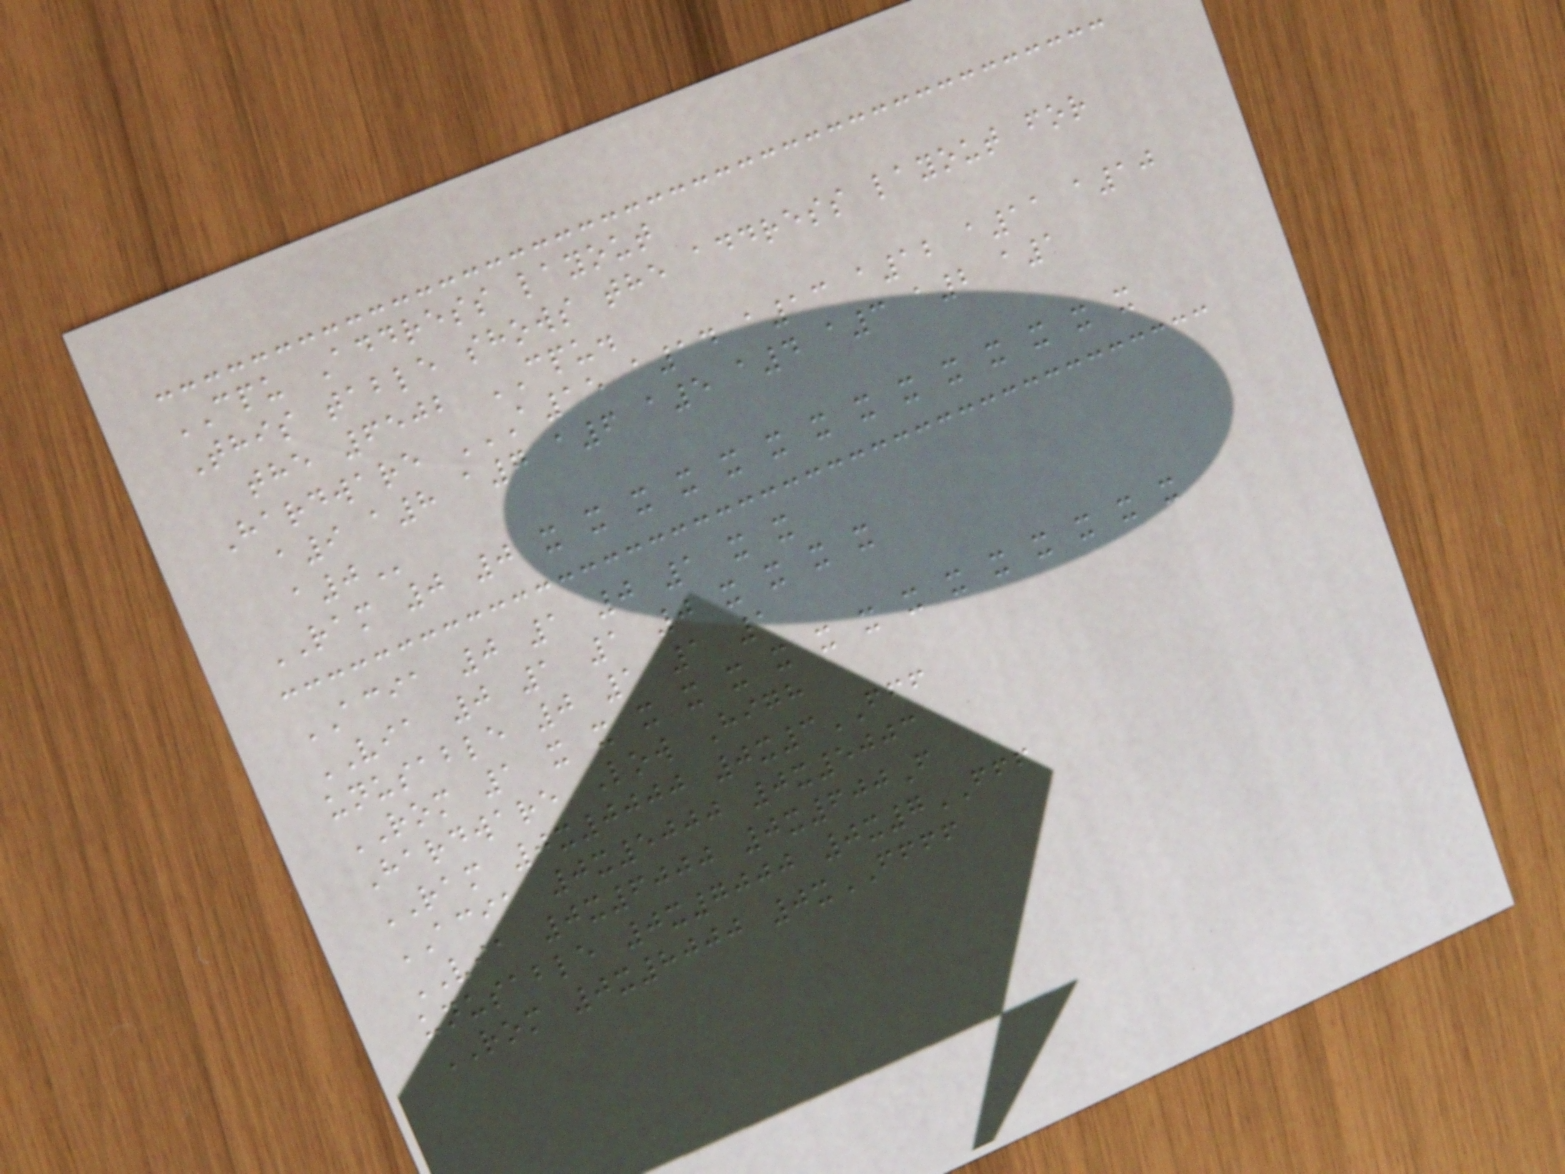CPU Address layout
This table shows the address layout for
the 6502 CPU.
Hardware A15 A14 A13 A12 A11 A10
A9 A8 A7 A6 A5 A4 A3 A2 A1
A0
RAM 0 0 x x x x x x x x x x x x x x
ACIA 0 1 0 1 x x
VIA 0 1 1 0 x x x x
unusable 0 1 1 1
ROM 1 x x x x x x x x x x x x x x x
Hardware Low High
RAM 0x0000 0x3FFF
ACIA 0x5000 0x5003
VIA 0x6000 0x600F
unusable 0x7000 0x7FFF
ROM 0x8000 0xFFFF
